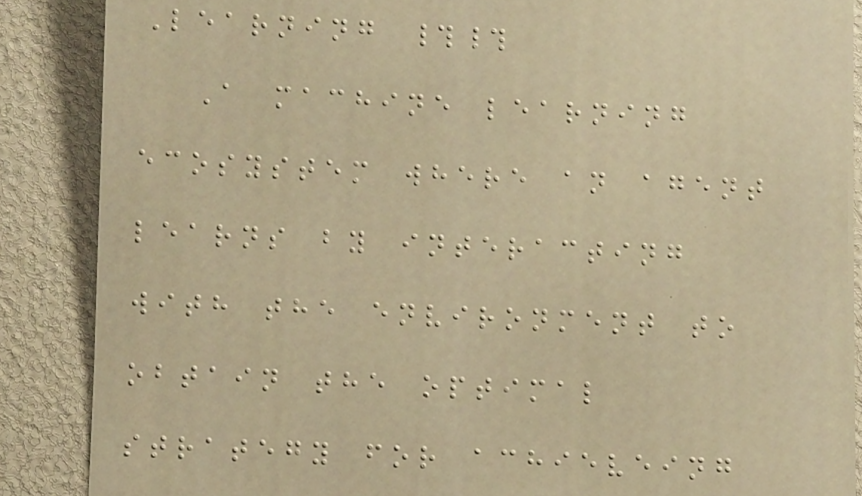Learning ##
A machine learning
ecosystem where an agent
learns by interacting
with the environment to
obtain the optimal
strategy for achieveing
